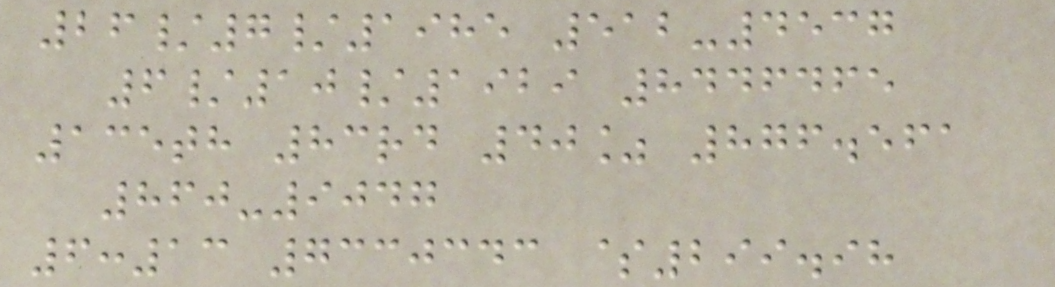26/7/1985 512-4537
6/10/1929 8446465
135th 83rd 40% 876.561
860-9047
6:13 7330343 $299.98
